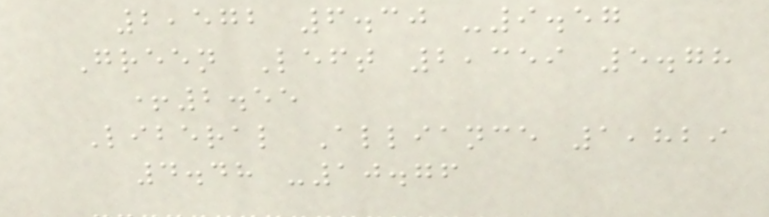2,572 6.30 -9.57
Green Left 2,359 5.78
+2.55
Liberal Alliance 1,829
4.48 -10.76
